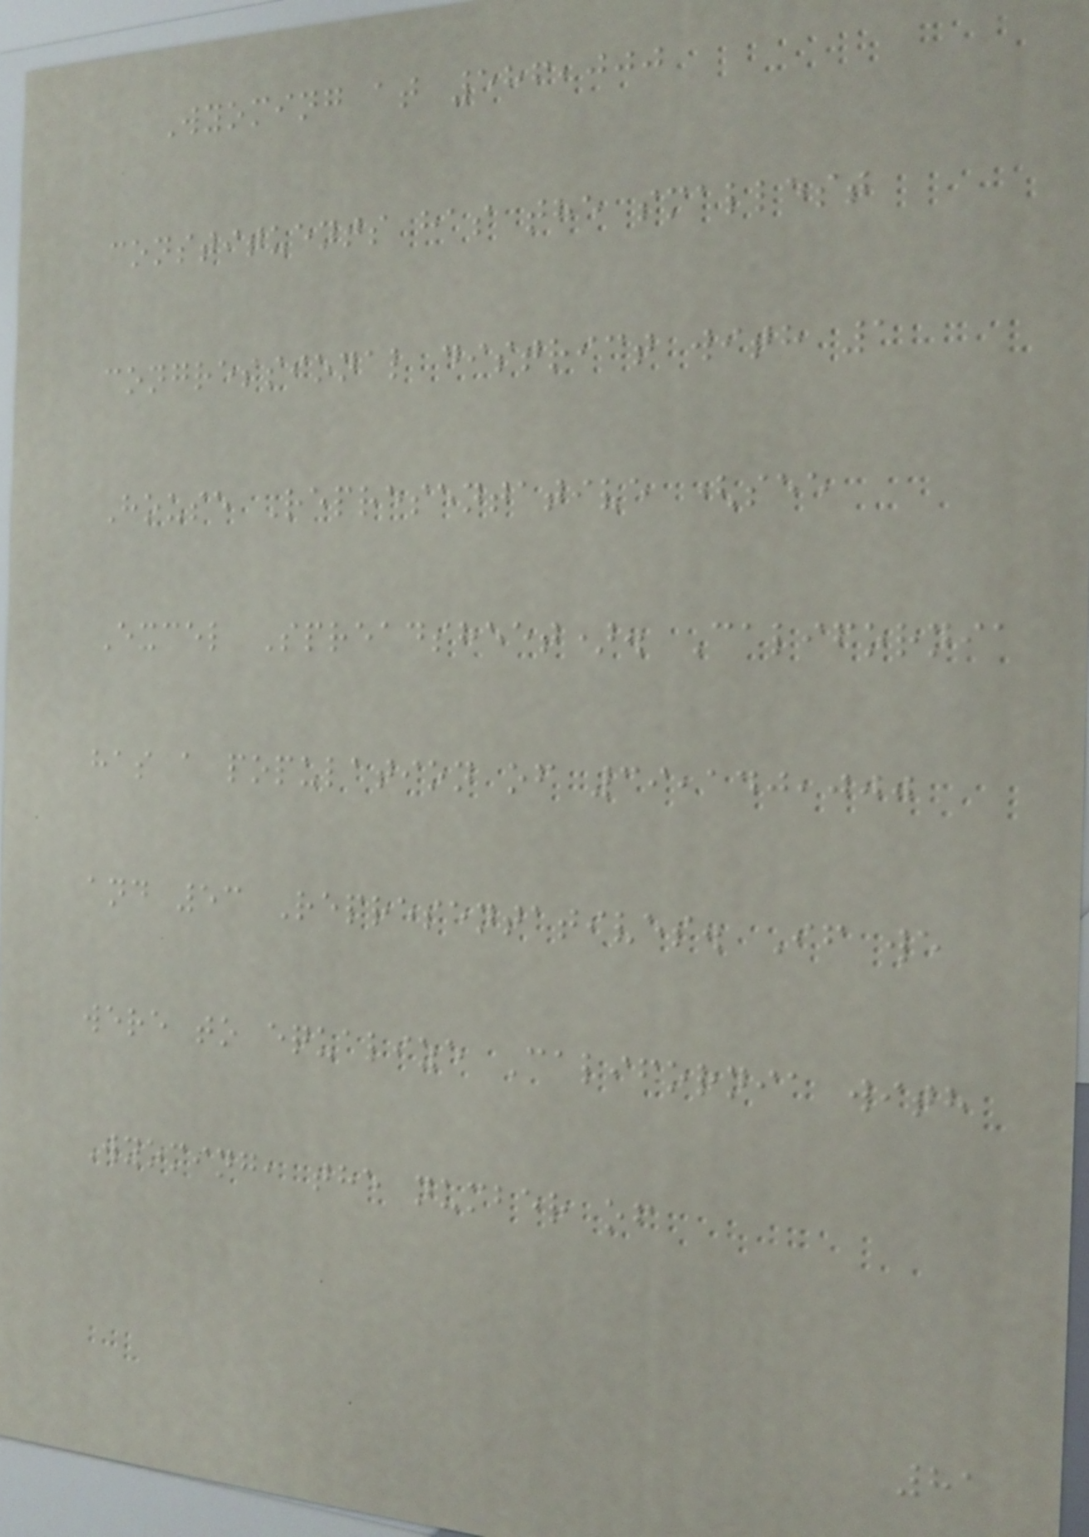Wyoming at 586,000
constituents has the smallest
congressional district with 1
House Representative (see
Excel Spreadsheet). California
has a population of 39,140,000
and 53 Representatives. If we
were to equalize California with
Wyoming, the number of
81
